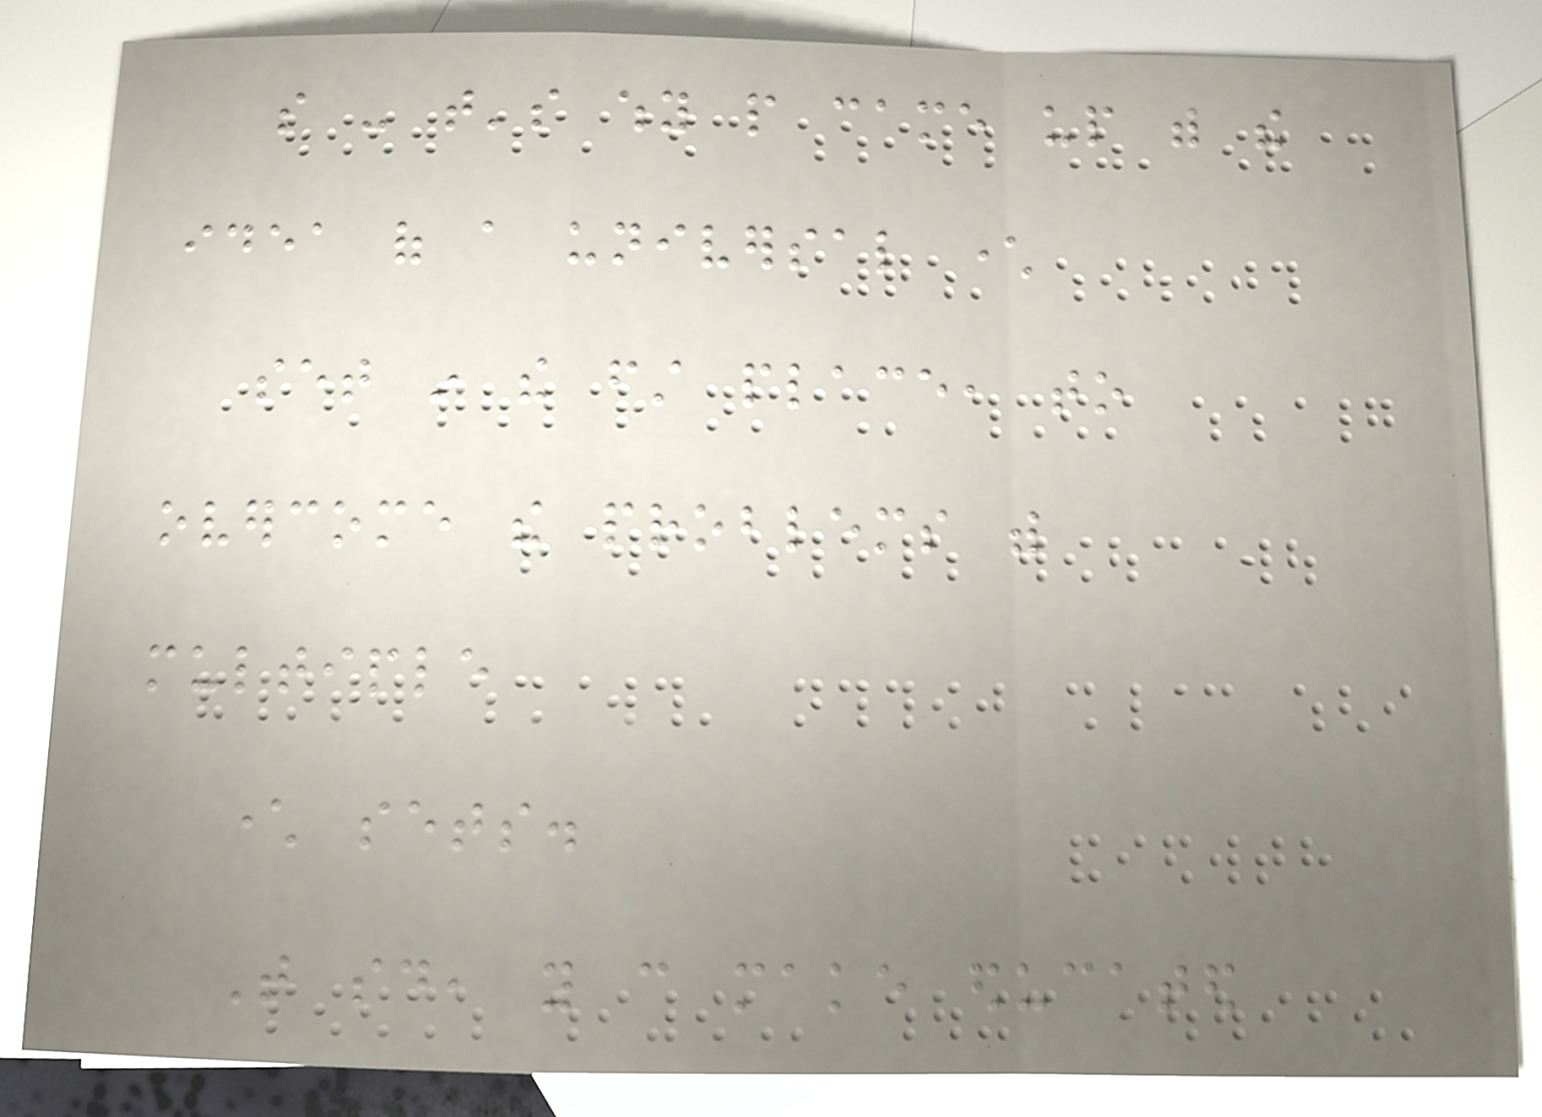so - that's why people came up with the
idea of a universal character
set in the first place, to
overcome the problems with
multiple
character sets.
That said, you can make educated
